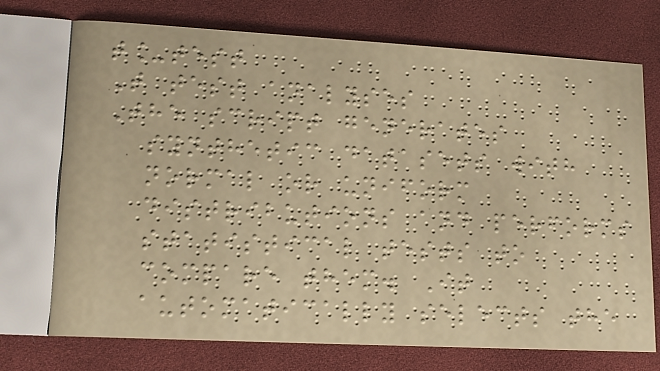t_test
T test analyses
The script generates
synthetic datasets with
normal or uniform
distributions and performs
statistical tests to
compare them. It
automatically selects the
